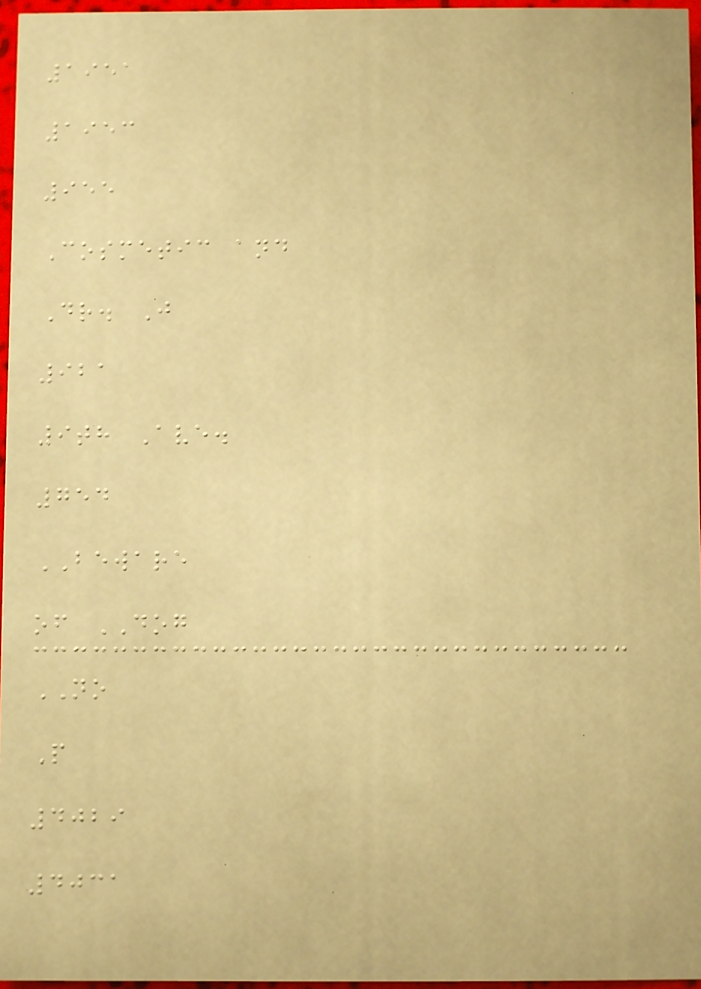1951
1953
955
Cosmetic and
Dr. J
921
9th Ave.
754
BEWARE
of DOG
NO
P
4029
4031
